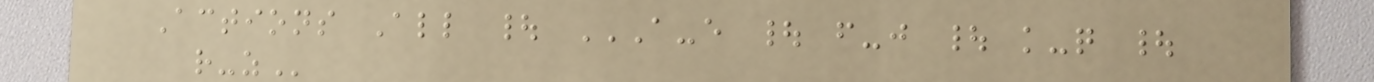Actions All | A-E | F-J | K-Q |
R-Z
